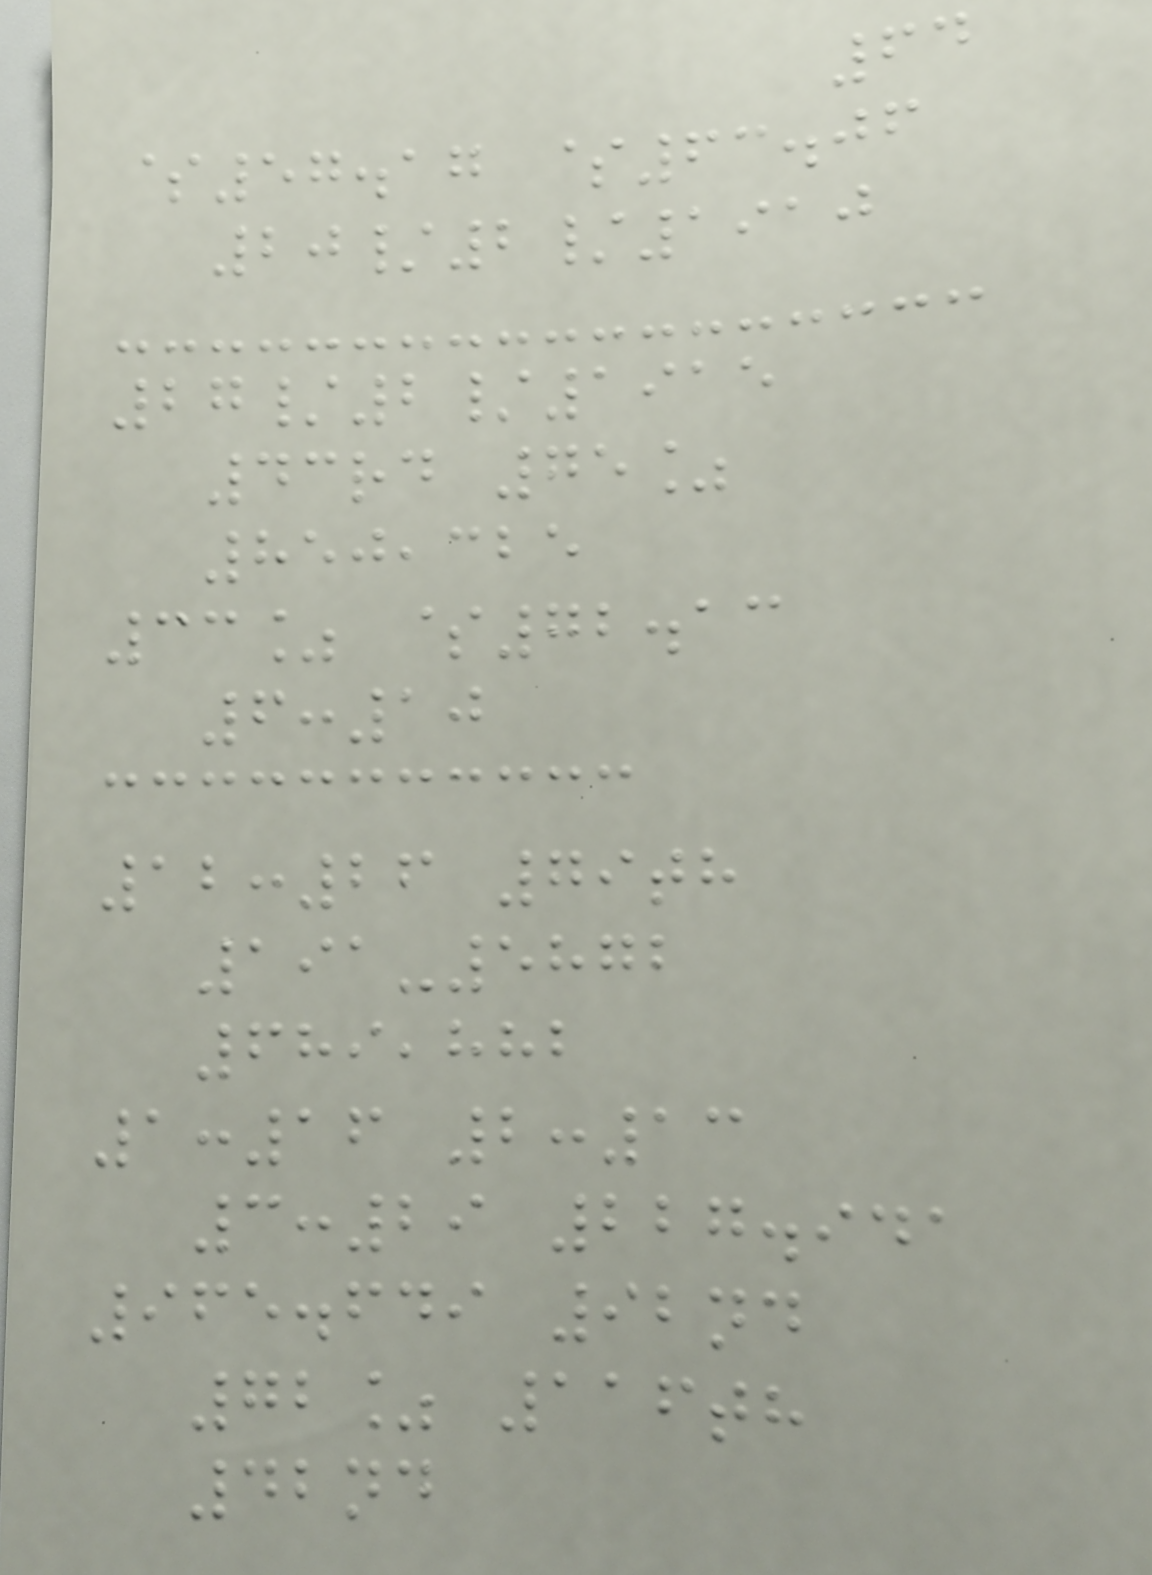64
$57.17 $63.06
20/2/1910
27/2/1915
43rd 75%
850,325
33% $72.13
6:10
12:26 79th
191-5872
689,882
1:16 2:13
3:29 227.941
965.649 92nd
72% 116th
42nd
